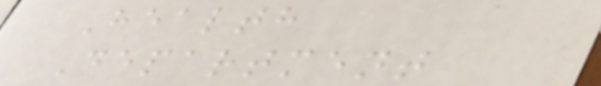Health
Department
